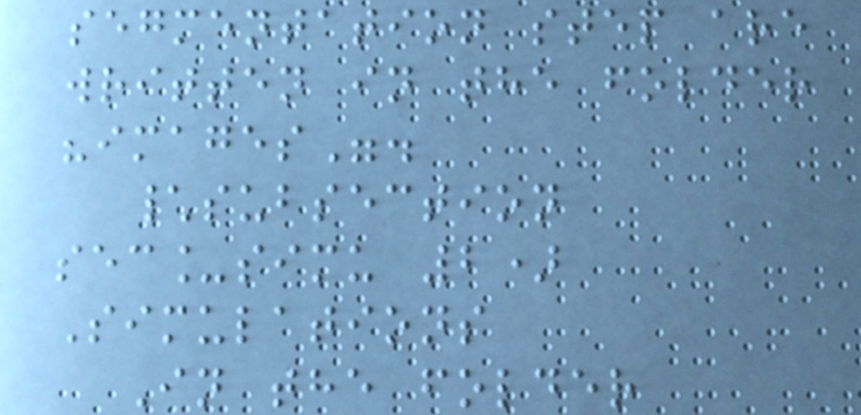segmentation step are
written in the folder
"images".
\subsection
sec_simu 2)
Simulations
In the folder
